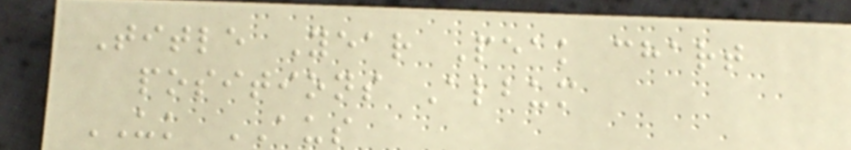Title Year Peak chart
positions Album
UK AUS
